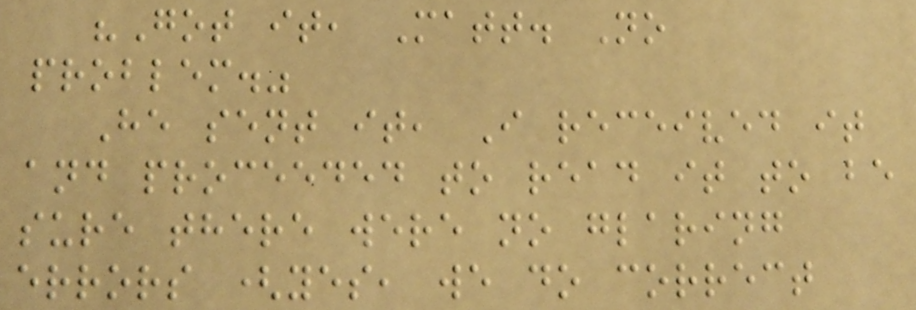"Got it, Matt. No
problem."
He sent it, I received it
and proceeded to read it to be
sure there were no glaring
errors (yes, we do correct
